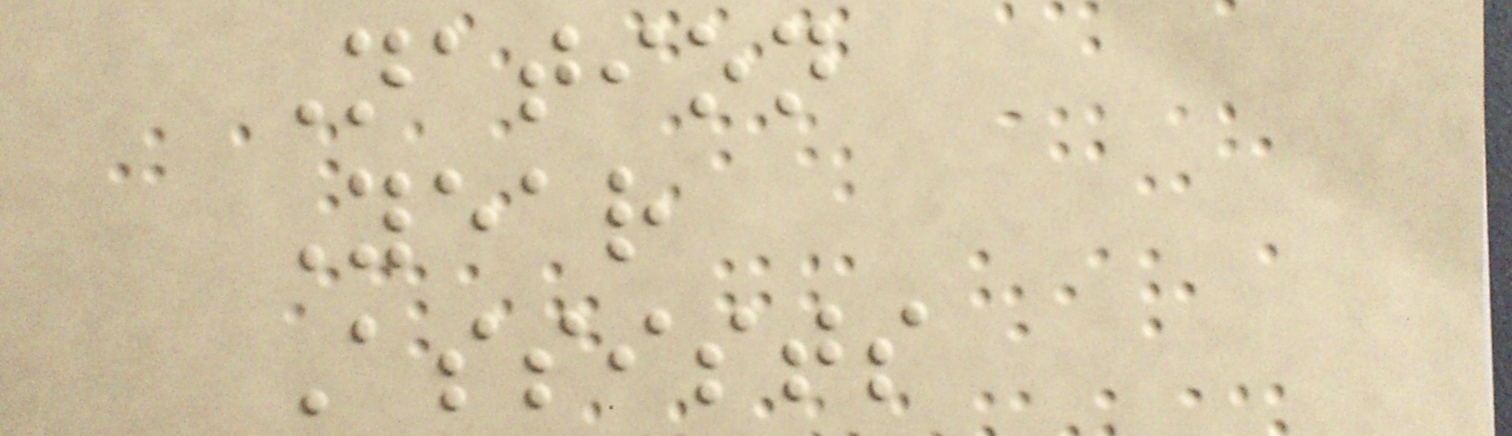Nation
Year
Assists
